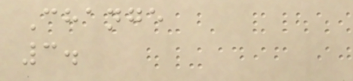Change
3.
